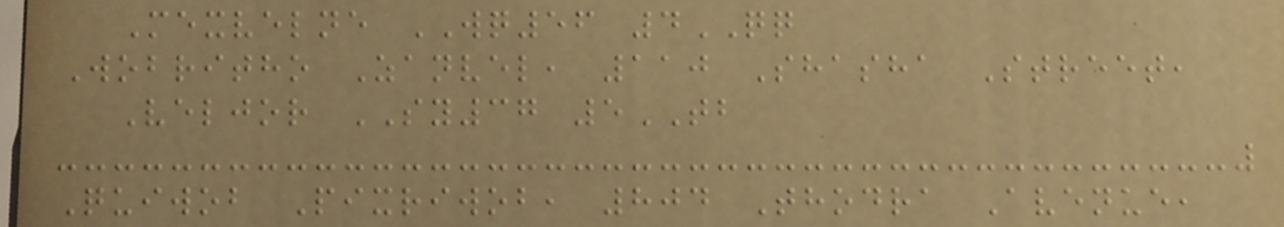Mexvelne WQ56 4QQ
Wobritho Zanvel, 110 Shasha Street,
Veljor SY37 5TB
Quiwob Pixriwob, 804 Thodra Avenue,
